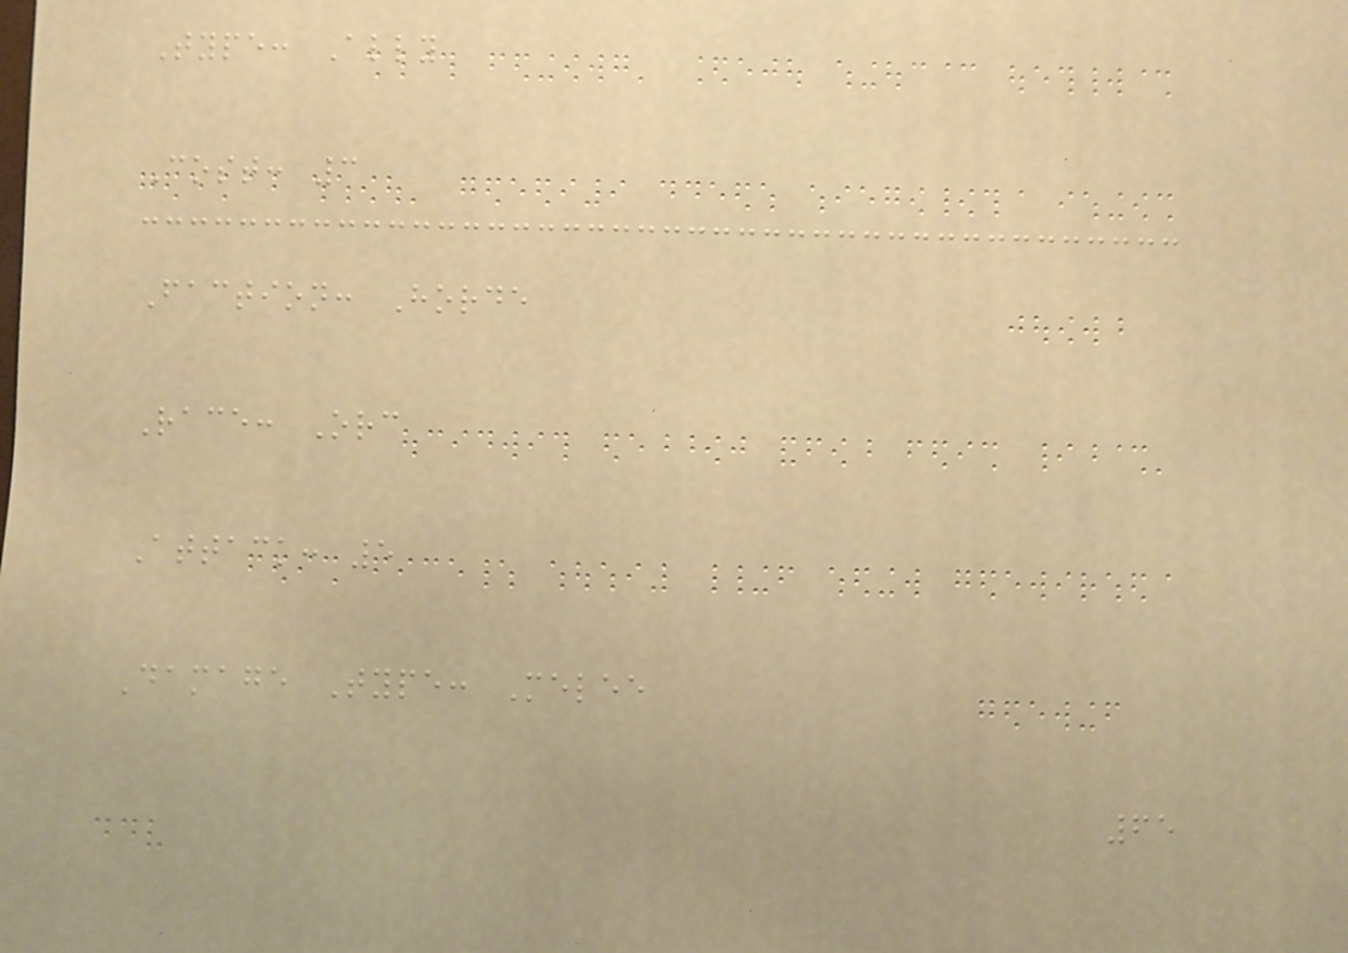Type: Ally
Cost: 3
Faction: Horde
Race: Orc
Attack: 5
Damage Type: Melee
65
